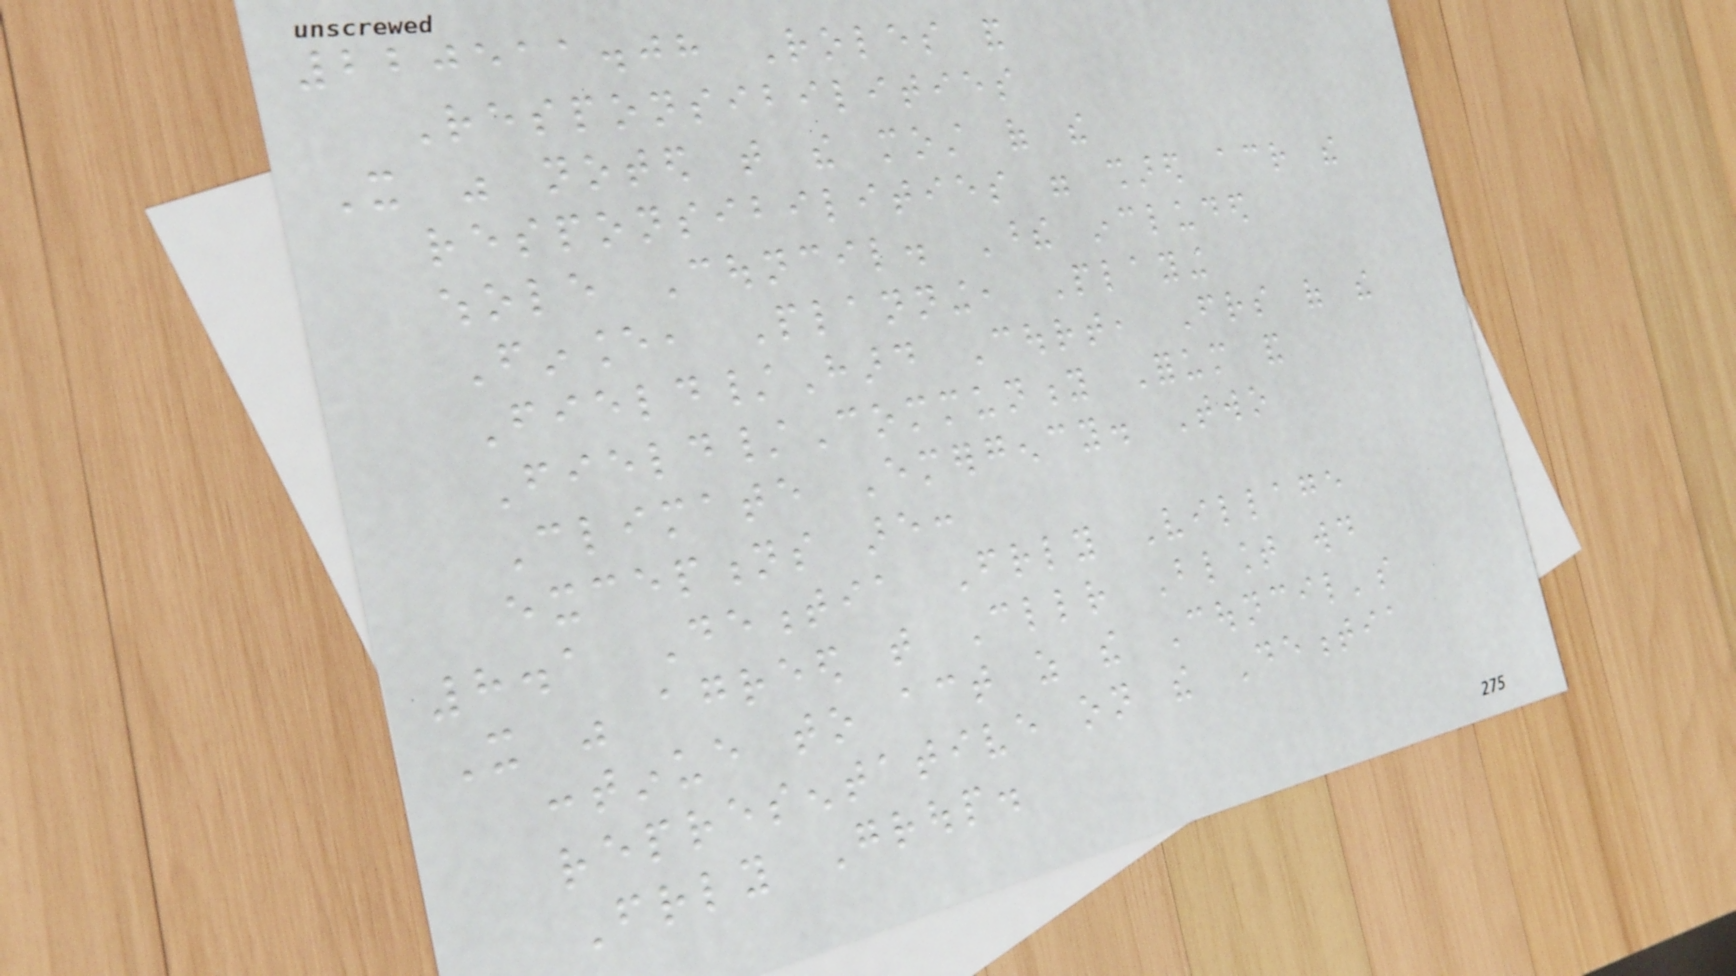220511.08 Roles and
Responsibilities
It was noted that the most of the
responsibilities were shared across the
whole Council. These included
Finance, Planning, Playing
Field/Hard Court, Friends of the
Field/Community Forum and
Climate Emergency. Two
exceptions are:
8.1 Dementia Friendly Village
It was agreed that Cllr Blount would
continue to act as the Council's
representative on the Dementia
Friendly Group.
